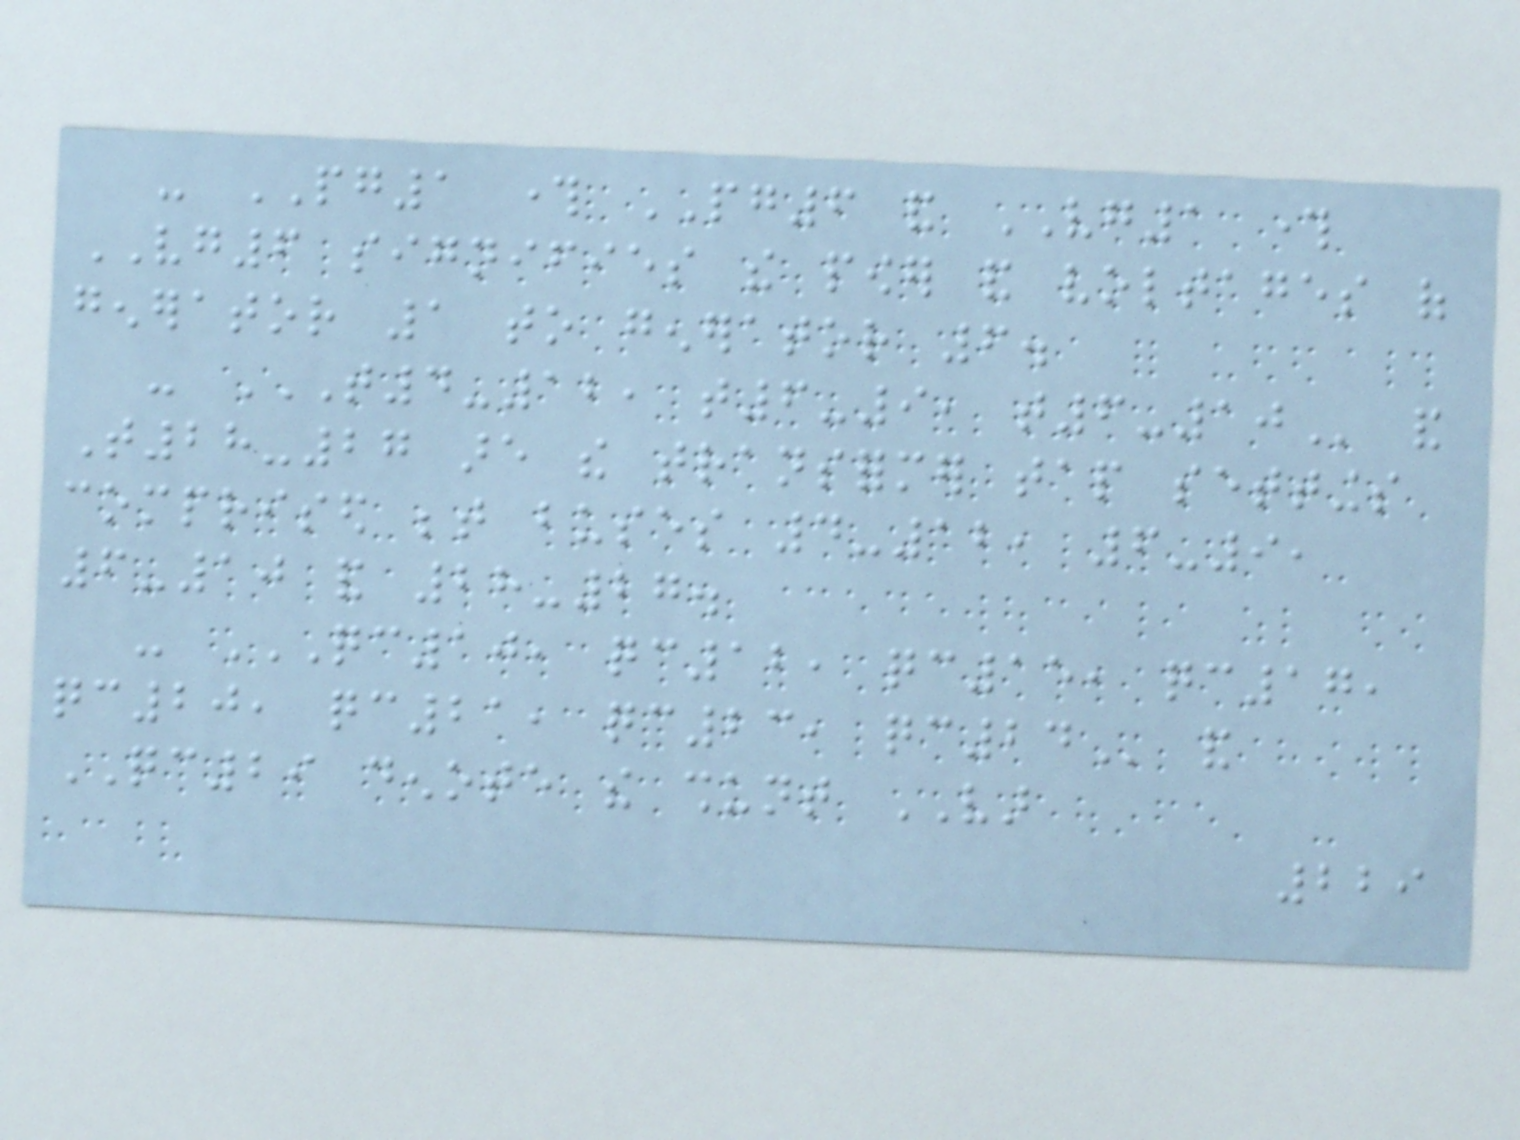- PG1 through PG6 and VG1 through
VG6 signifies the power and voltages of
generator 1 to generator 6.
- T4-12, T6-9, T6-10 and
T28-27 are the transformer tap settings
comprised between buses 4-12, 6-9,
6-10 and 28-27.
- QC10, QC12, QC15, QC17,
QC20, QC21, QC23, QC24 and
QC29 denote the shunt VAR
229
